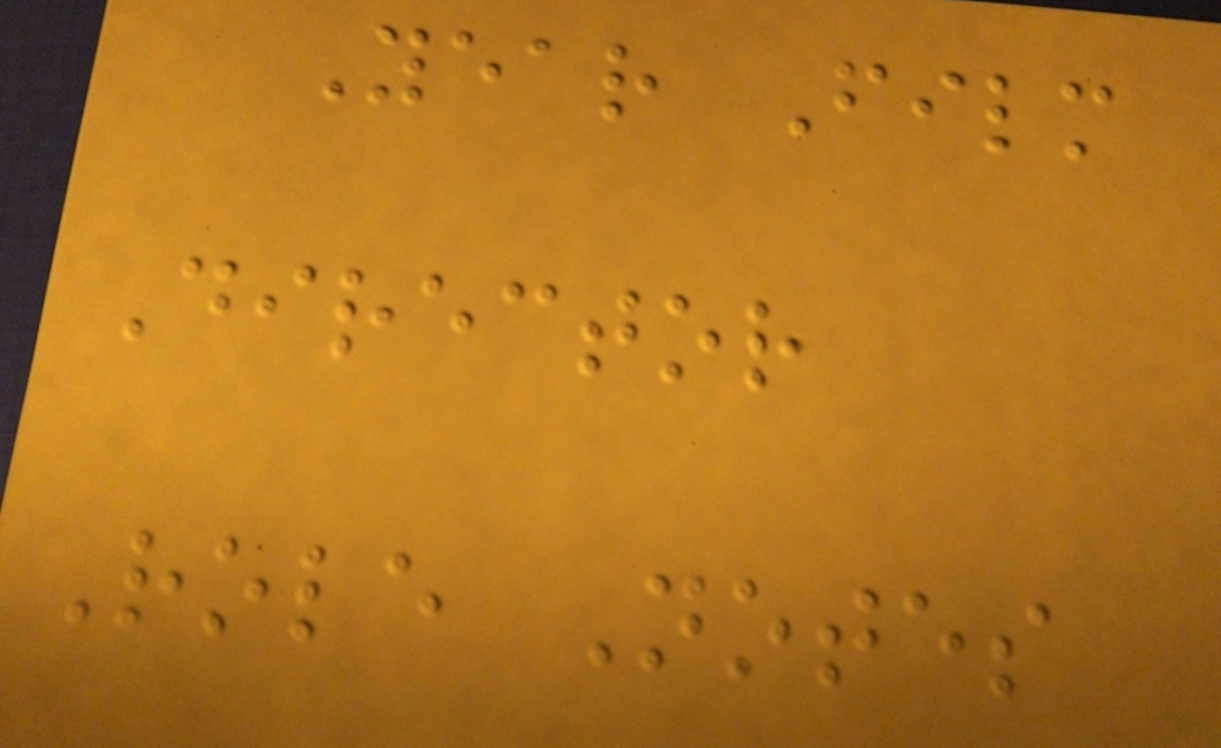Year Film
Director
Role Notes
